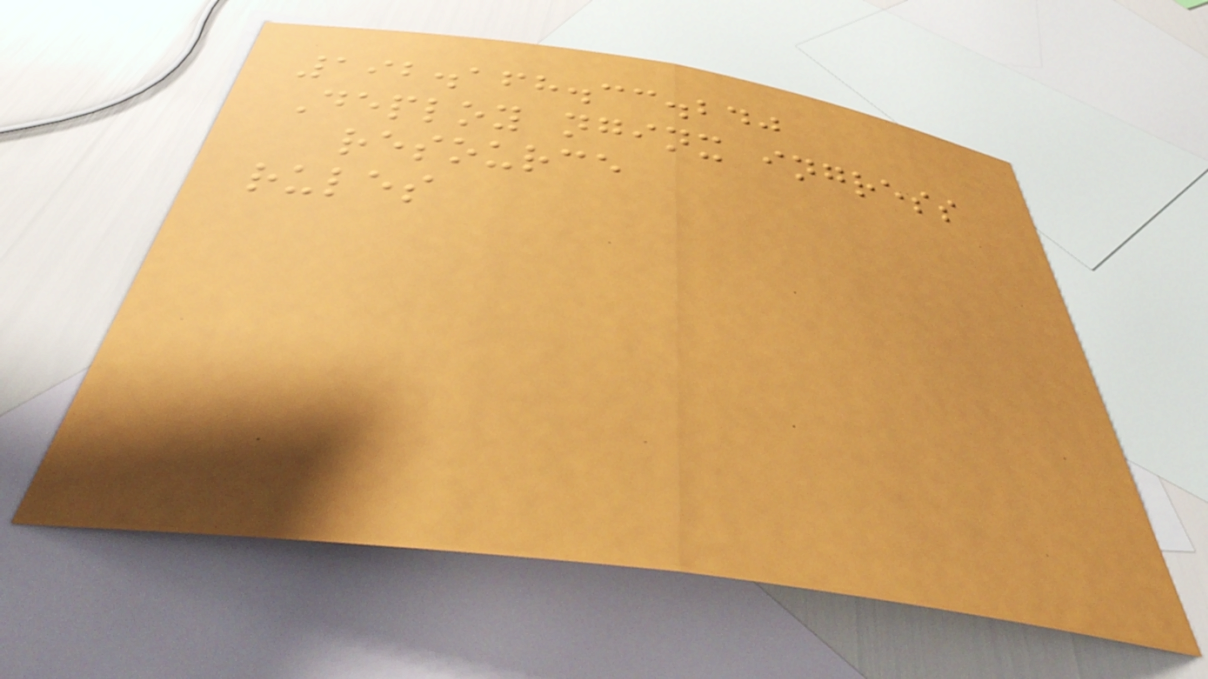192.168.33.240
Deploy nginx ingress
resource
rules
